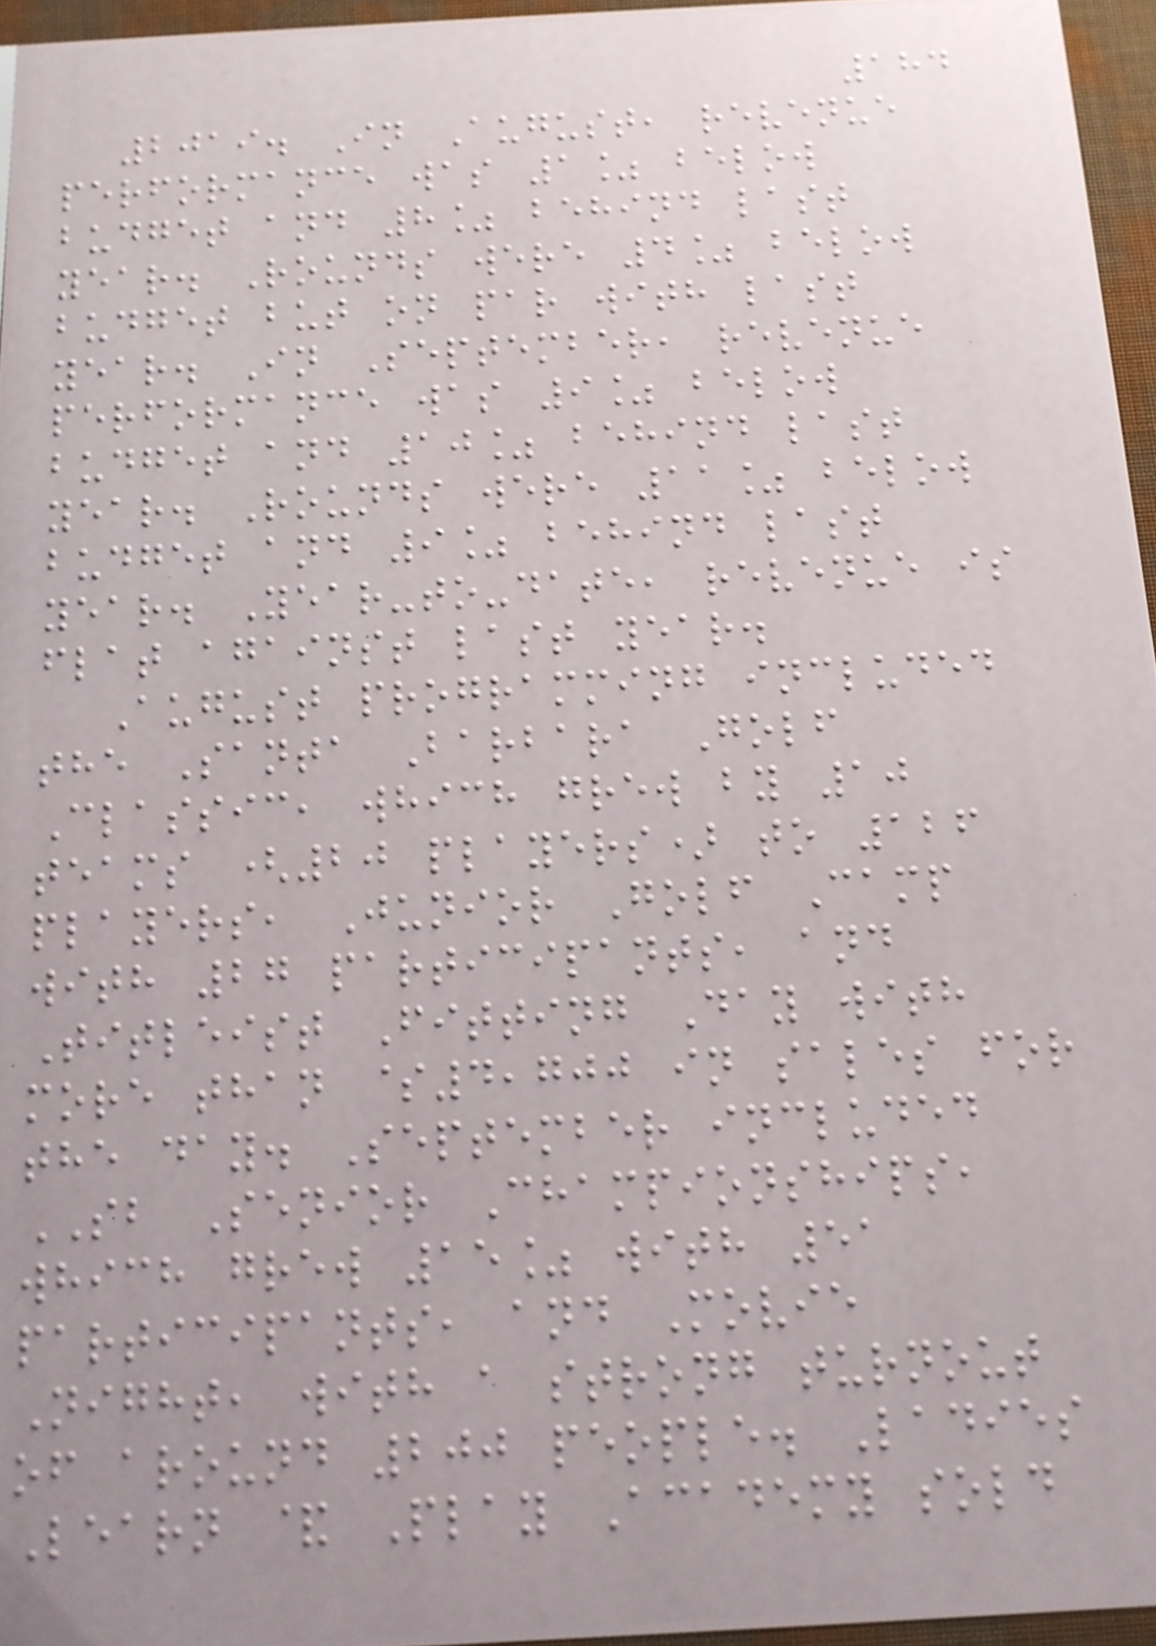184
2019. In August, revenue
performance was 1% below
budget and 8% behind last
year. Rounds were 4% below
budget but on par with last
year. In September, revenue
performance was 9% below
budget and 10% behind last
year. Rounds were 11% below
budget and 9% behind last
year. Year-to-date, revenue is
flat against last year.
August programming included
the Santa Barbara Golf
Classic, which grew by 10
teams (20 players) to 126
players, Junior Golf Camp
with 27 participants, and
Titleist Fitting Day with
more than $4,700 in sales for
the day. September included
SB Senior Championships,
which grew 15% with 51
participants, and Movie
Night, with a strong turnout
of around 200 people. Ladies
Learn & Play Academy sold
